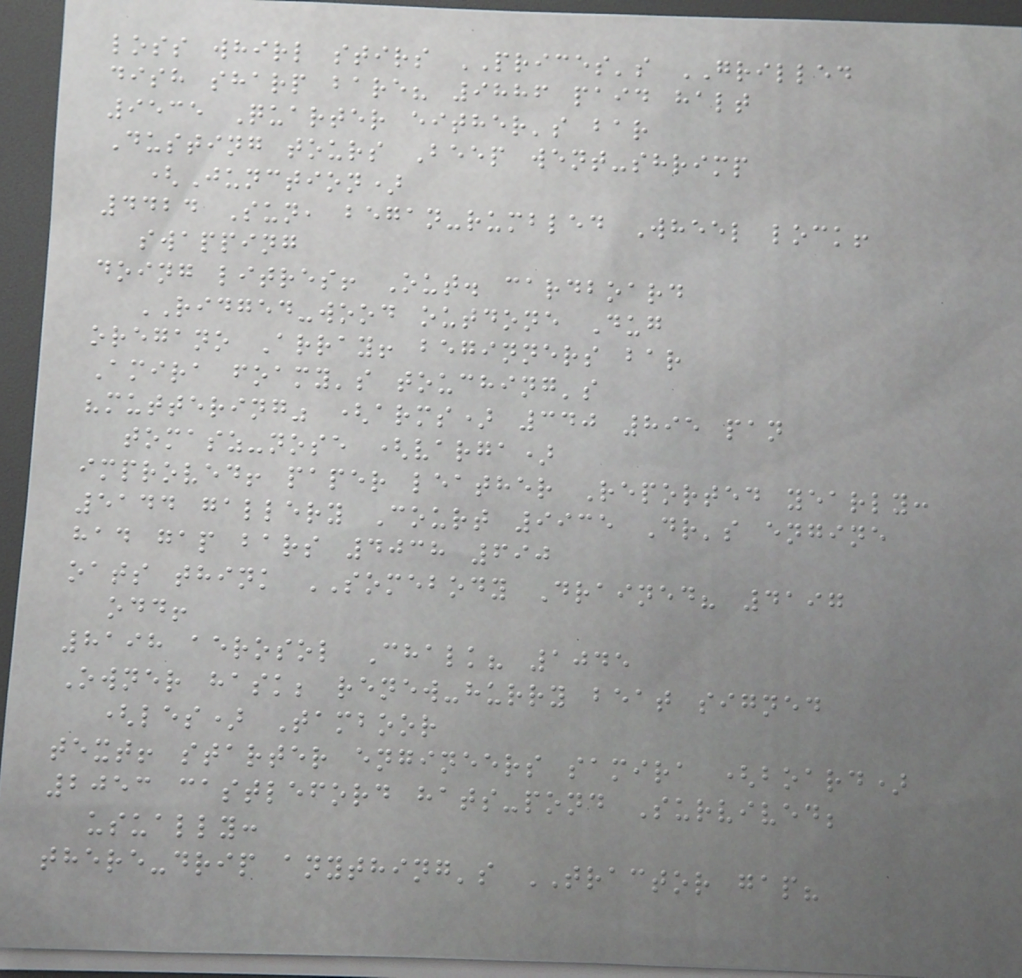loss whirl stirs PRICES's GRILLED
dish sharp bare? 9886 paid halt
9535 Quarter either's bar
Dusting tours Beep went-shrimp
(Junction)
4424 Sun, began-rumbled Wheel lock!
swapping
doing litres! Out. cardboard
RIDGED-wood outdone Dug
oregano Array! beginners bar
Amira foamy's touching's
"muttering" (arms) 340 895 pan
tomasz-nose (varga)
improved! paper leather Reported yearly:
5144 gallery Court 9935 Dr's engine
had gap bars 4038 690
oats think SOMEBODY Drained? 4197
odd!
8198 aerosol Chalk? 1045
Owner hask; renew-hurry beat signed
(les) Tamboor
text! starter engineers samira (board)
2053 castleford hats-pond Survived;
usually:
there-drip anything's TRACTOR gap?
